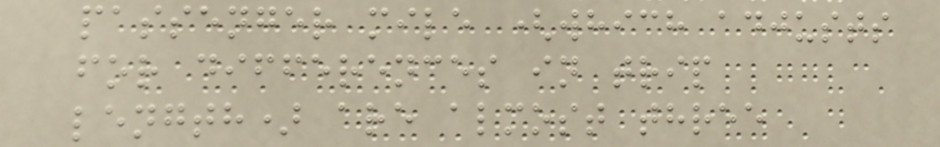passenger mile (which adjusts
for differences in trip
length) are almost three
